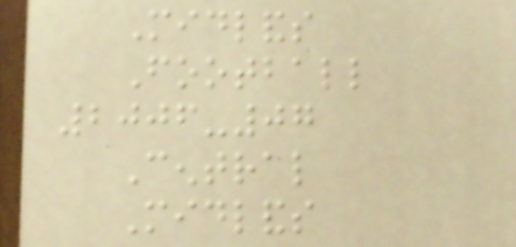Midlands
Football
2006-07
Central
Midlands
